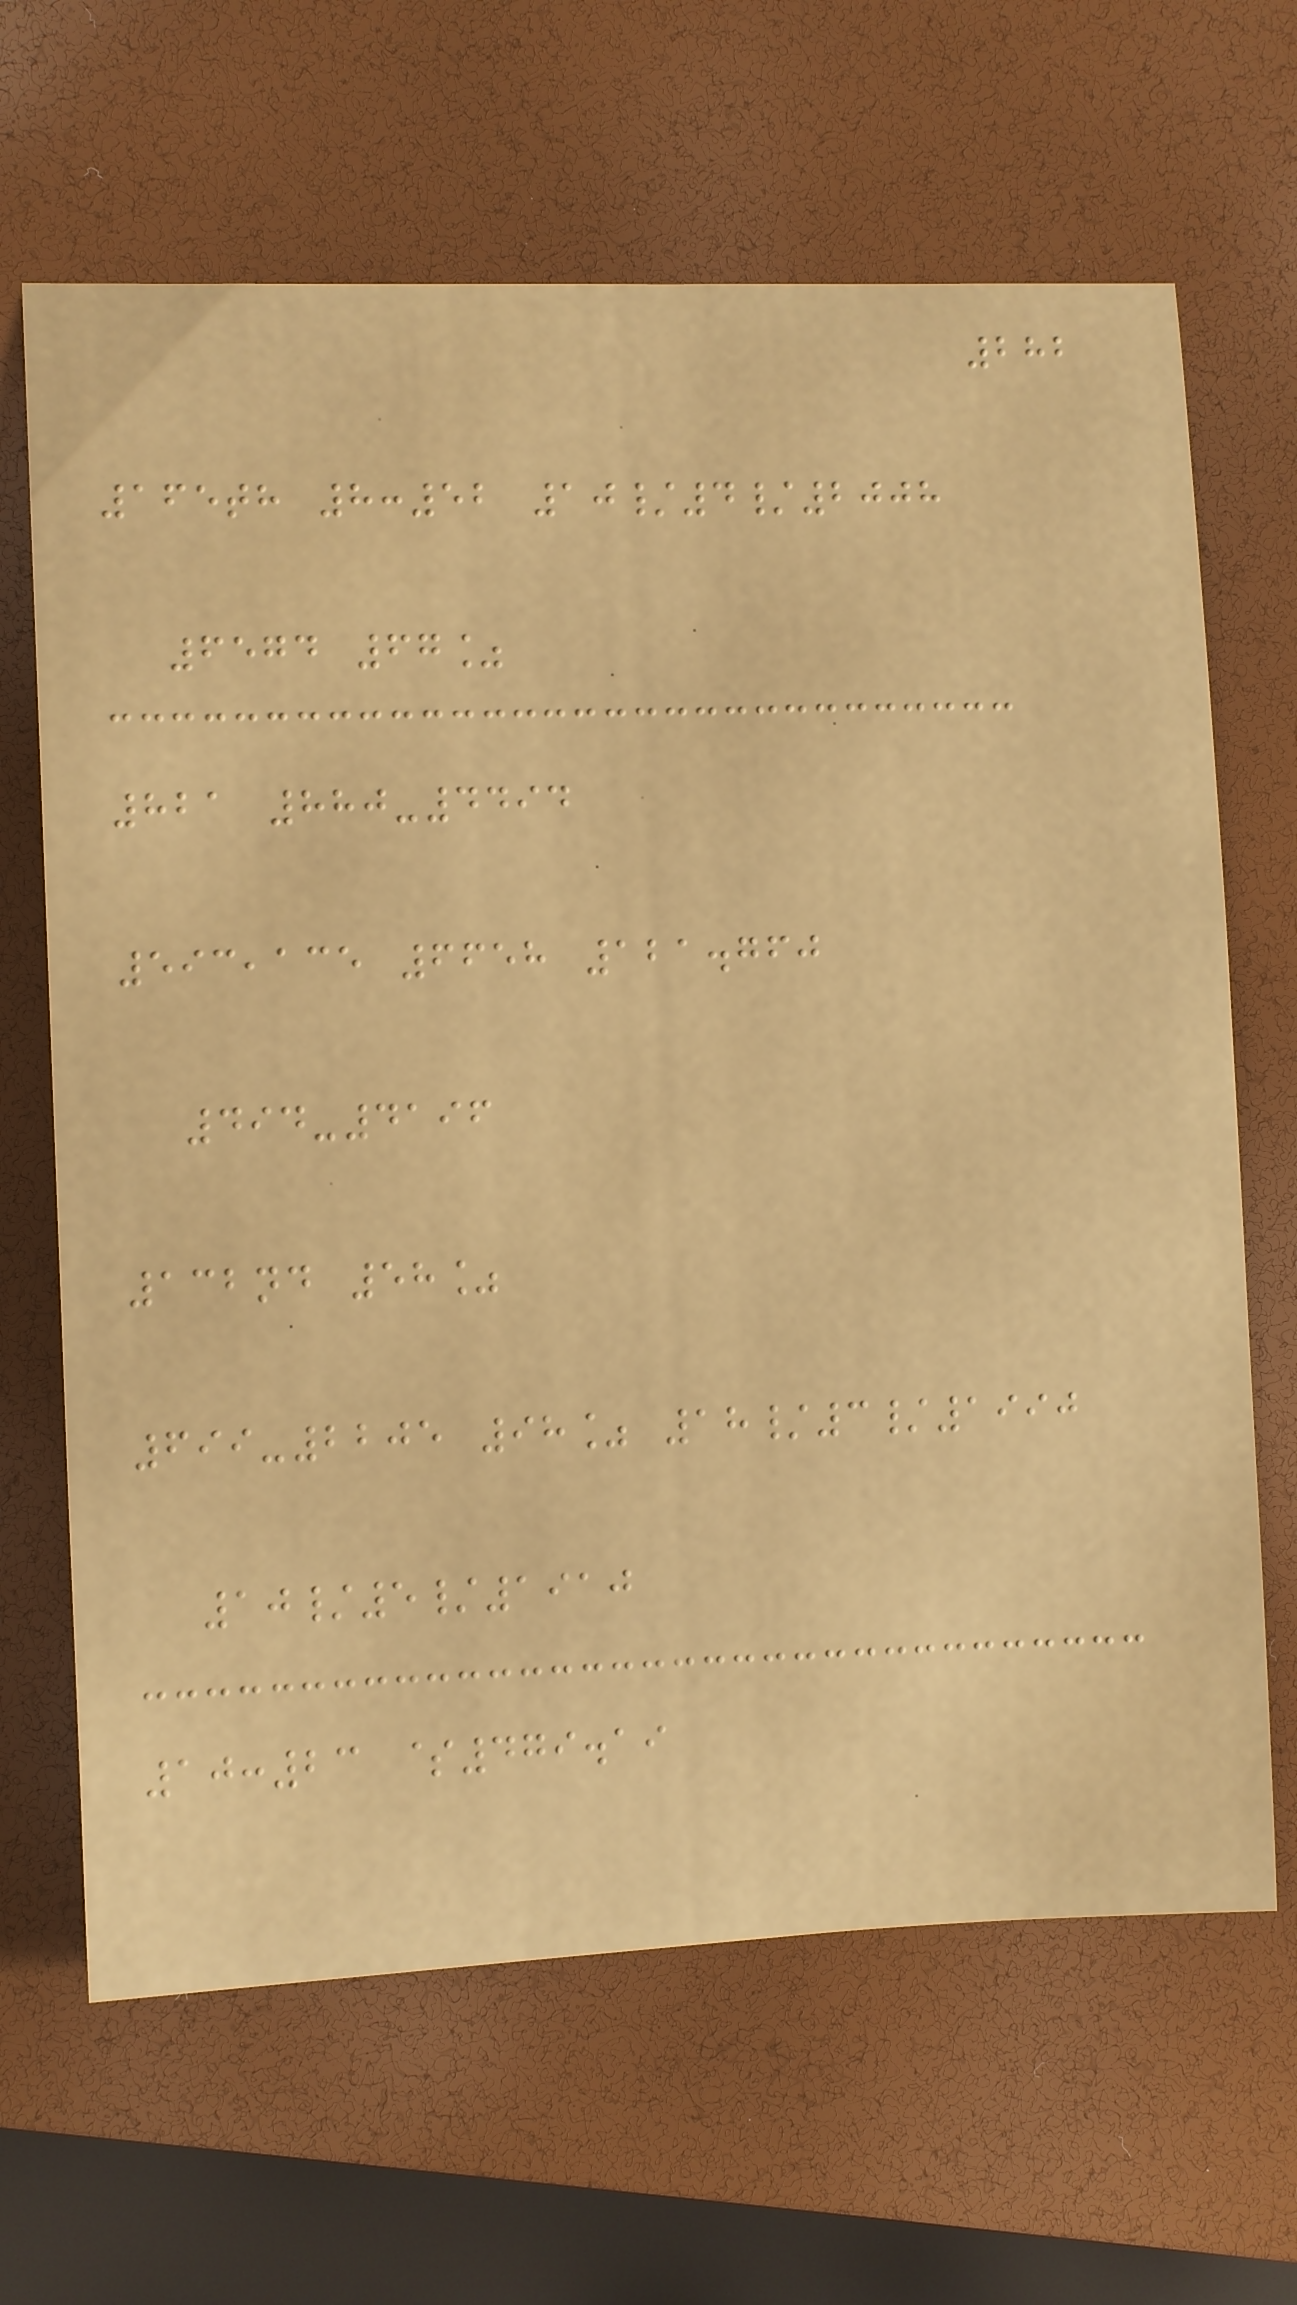282
165th 8:52 10/4/2008
6574 67%
821 880-4494
593,135 6658 121.760
494-4196
132nd 58%
699-2205 98% 18/3/1990
10/5/1910
10:23 $479.19
